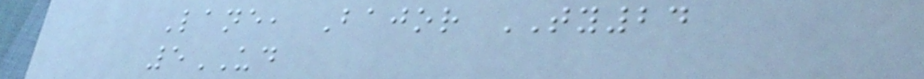Lane, Bajor TY24
5UD
